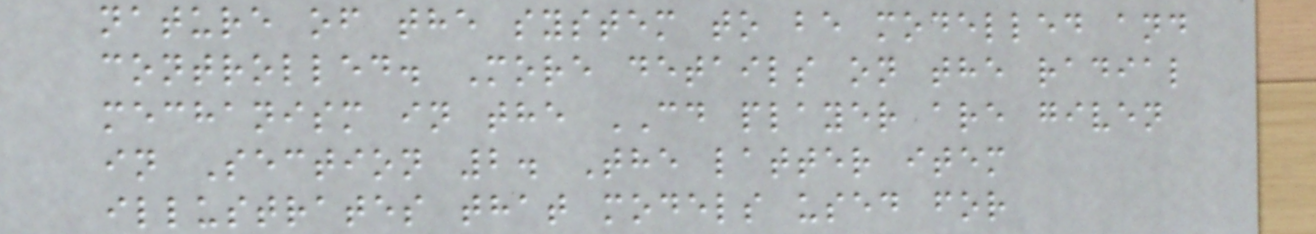nature of the system to be modelled and
controlled. More details on the radial
mechanism in the CD player are given
in Section 2. The latter item
illustrates that models used for
